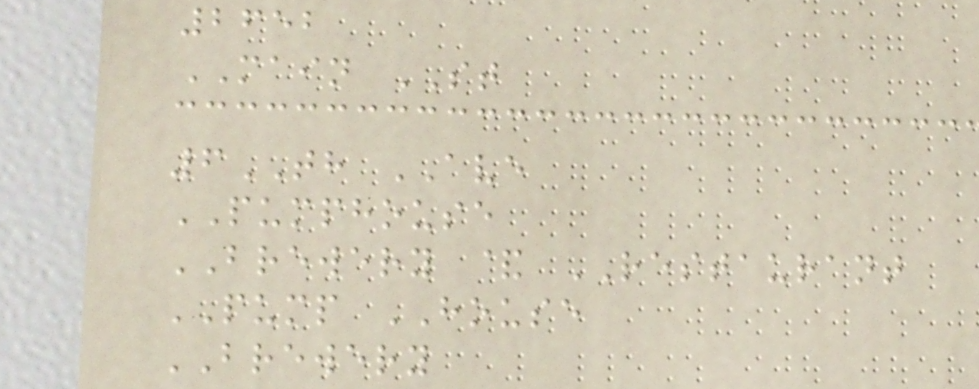2652
MAIN ST
6TH AVE
PUMPHOUSE
BREWERY & RESTAURANT
PUMP HOUSE
BREWERY
